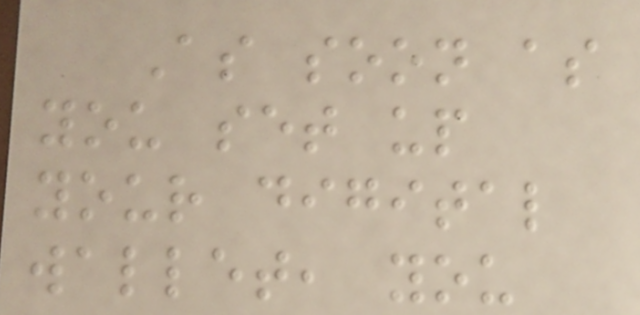As soon as
you set up
your digital
wallet, you
